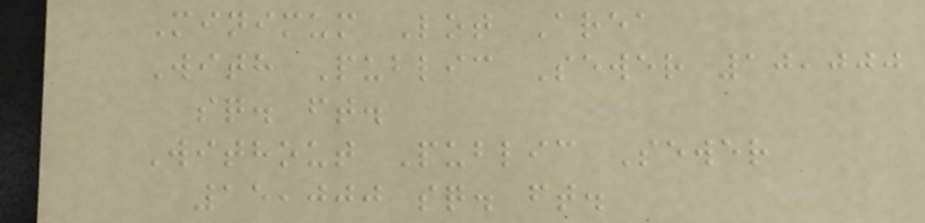Minimum Lot Area
With Public Sewer 10,000
sq. ft.
Without Public Sewer
15,000 sq. ft.
